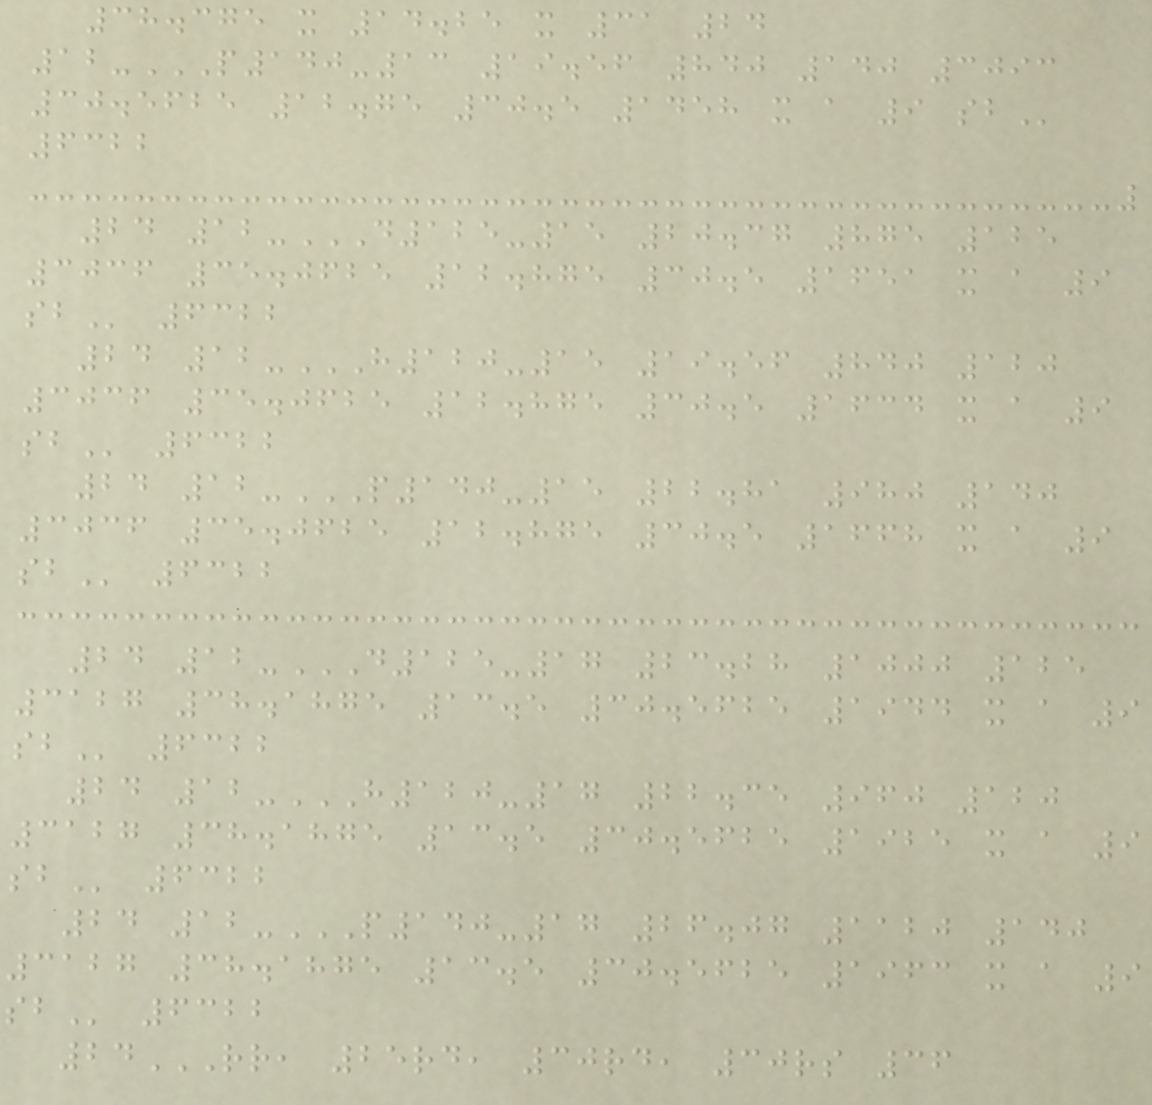38.375 x 14.25 x 31 24
12-P140-13 19.56 840 140 3093
30.5625 12.75 30.5 1458 X A 9 SB
6322
24 12-D125-15 20.37 875 125
3036 35.0625 12.875 30.5 1651 X A 9
SB 6322
24 12-H120-15 19.56 840 120
3036 35.0625 12.875 30.5 1634 X A 9
SB 6322
24 12-P140-15 22.81 980 140
3036 35.0625 12.875 30.5 1668 X A 9
SB 6322
24 12-D125-17 23.28 1000 125
3127 38.1875 13.5 30.5625 1944 X A 9
SB 6322
24 12-H120-17 22.35 960 120
3127 38.1875 13.5 30.5625 1925 X A 9
SB 6322
24 12-P140-17 26.07 1120 140
3127 38.1875 13.5 30.5625 1963 X A 9
SB 6322
24RR, 25RD, 30RD, 30RS 36
